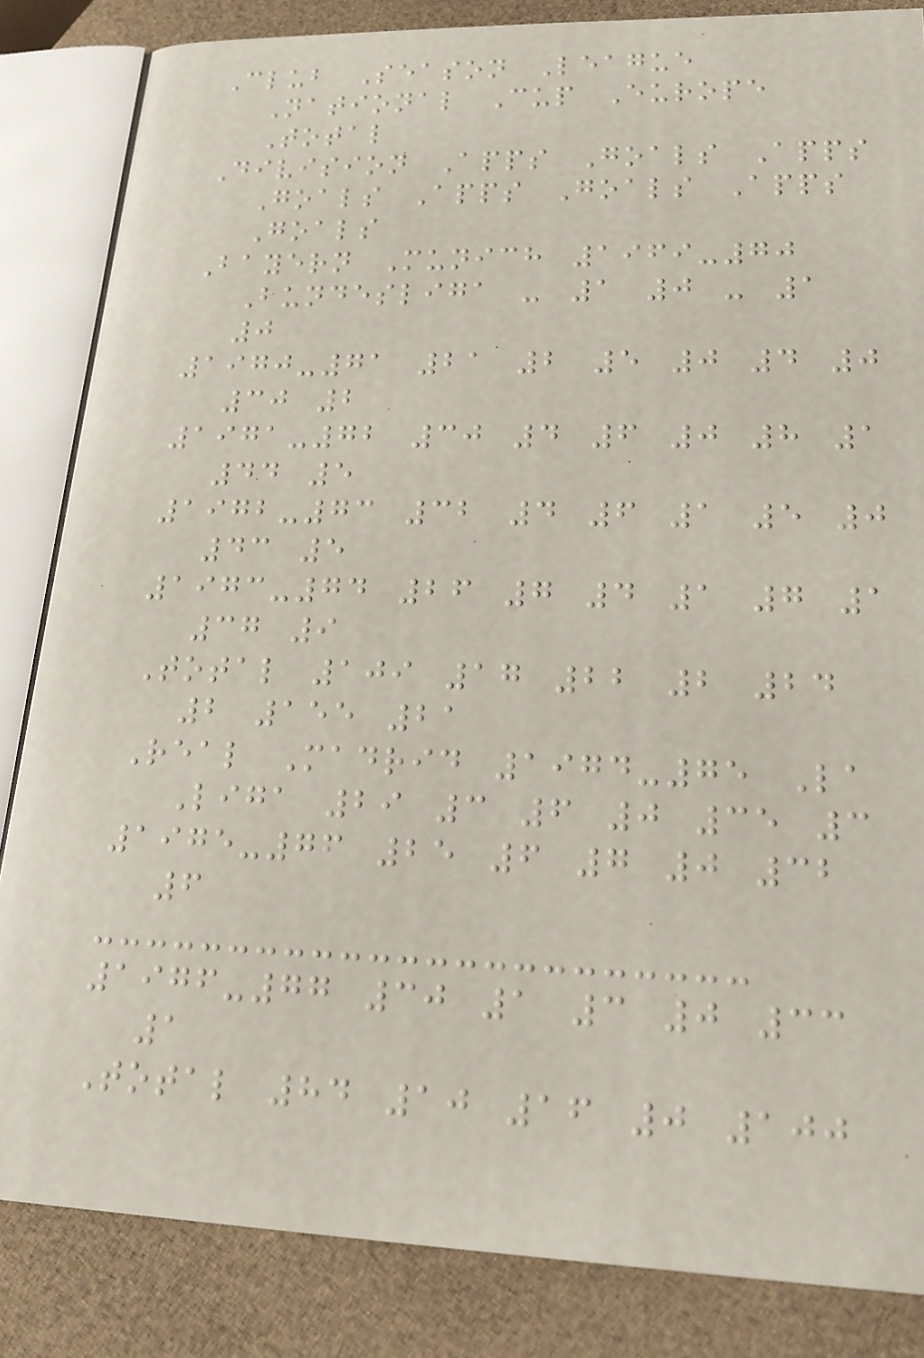Club Season League
National Cup Europe
Total
Division Apps Goals Apps
Goals Apps Goals Apps
Goals
Bayern Munich 1969-70
Bundesliga - 1 0 - 1
0
1970-71 21 2 5 0 4 0
30 2
1971-72 30 4 6 0 8 1
44 5
1972-73 32 4 6 1 5 0
43 5
1973-74 26 7 4 1 7 1
37 9
Total 109 17 22 2 24
2 155 21
Real Madrid 1974-75 La
Liga 29 3 6 0 35 3
1975-76 25 6 7 0 32
6
1976-77 30 1 3 0 33
1
Total 84 10 16 0 100
